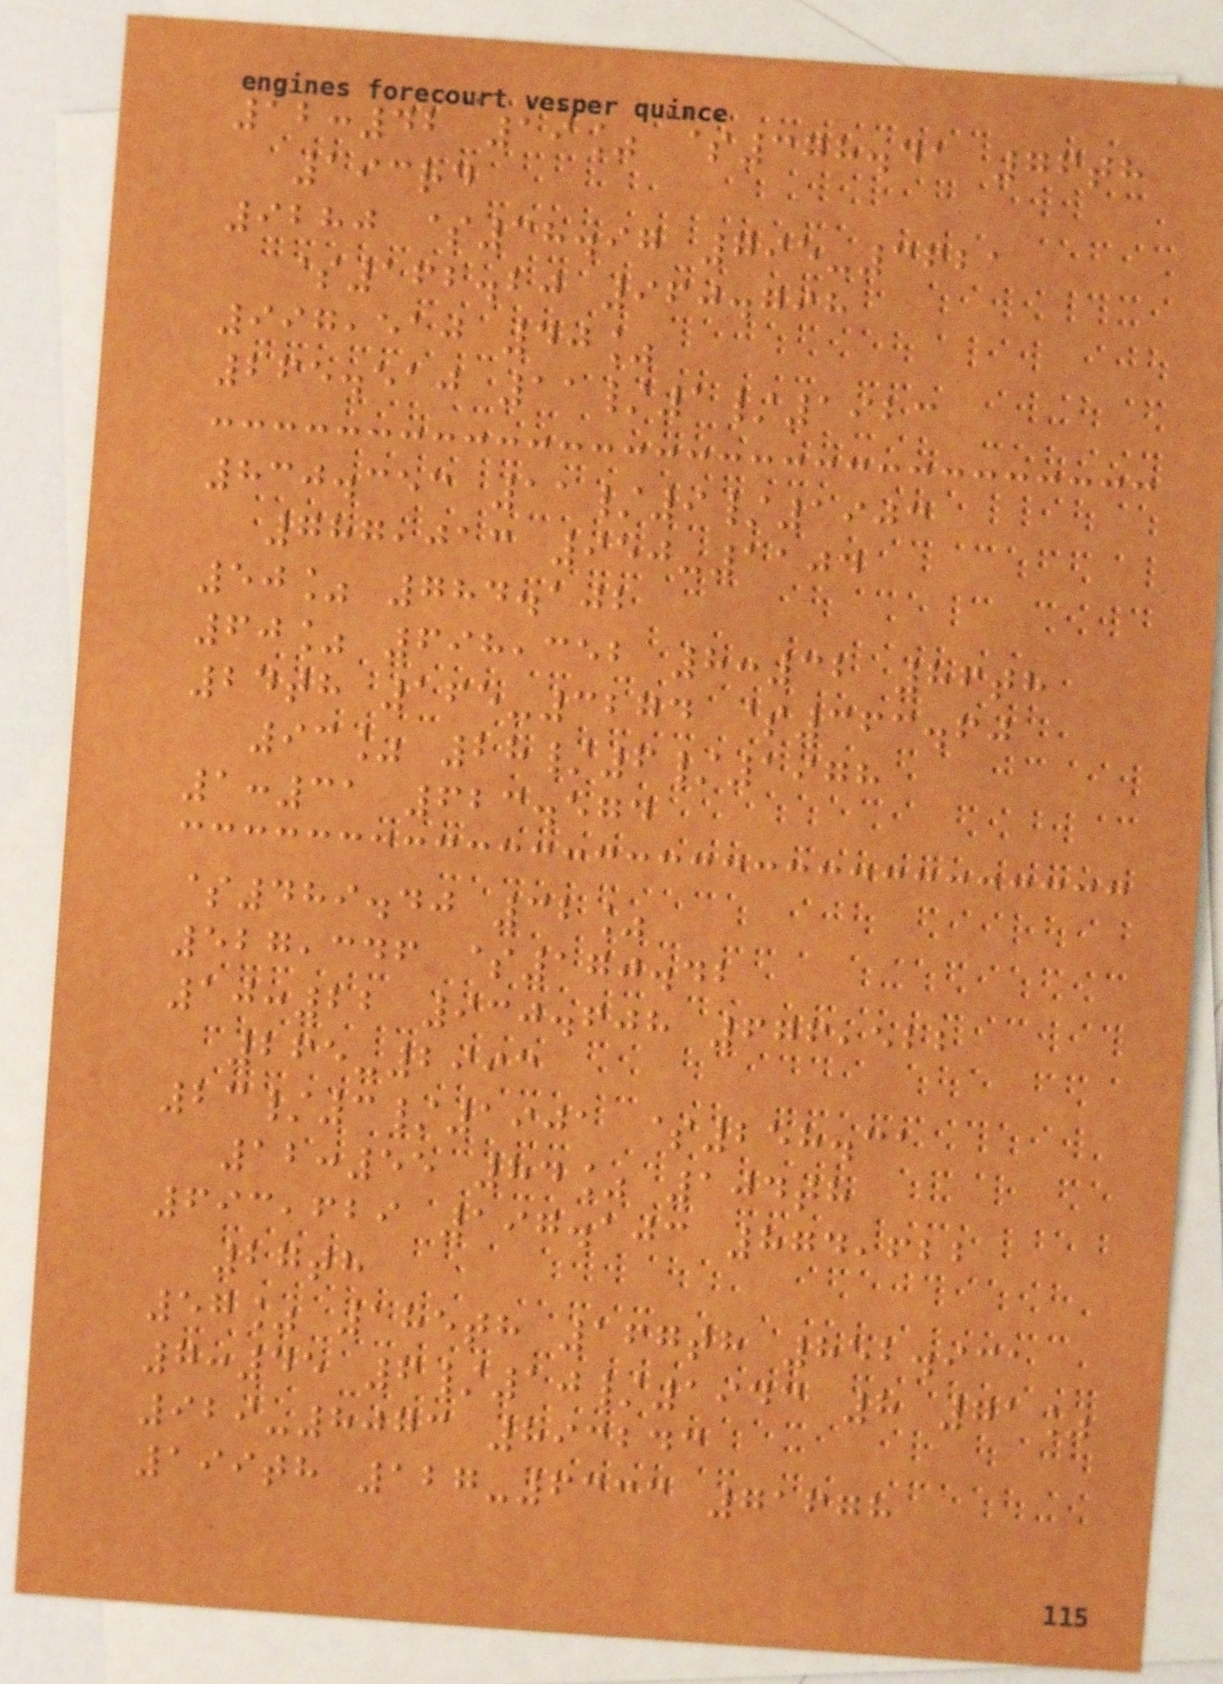12:42 19% $378.41 76th
193rd
9280 $38.97 795-3621
$162.20 960.798
997,510 40%
265.510 11/1/1923
830.353 11/9/1903
787,013 950-1104
50% 784.102
60% 698,352 8:32 86th
24th 165-3274 $363.60
93% 28/6/1978
1:31 623.574
$489.40 32%
527,346 $170.42
10:22 930.608 676,522
265-2993
23/3/1901 $258.31
12:55 84% 104th
693,629 197.103 874,622
27th
57% 185th 167th 852.931
7:45 6/10/1943 8 71%
929-8073 893243
199th 127-6333 71678
